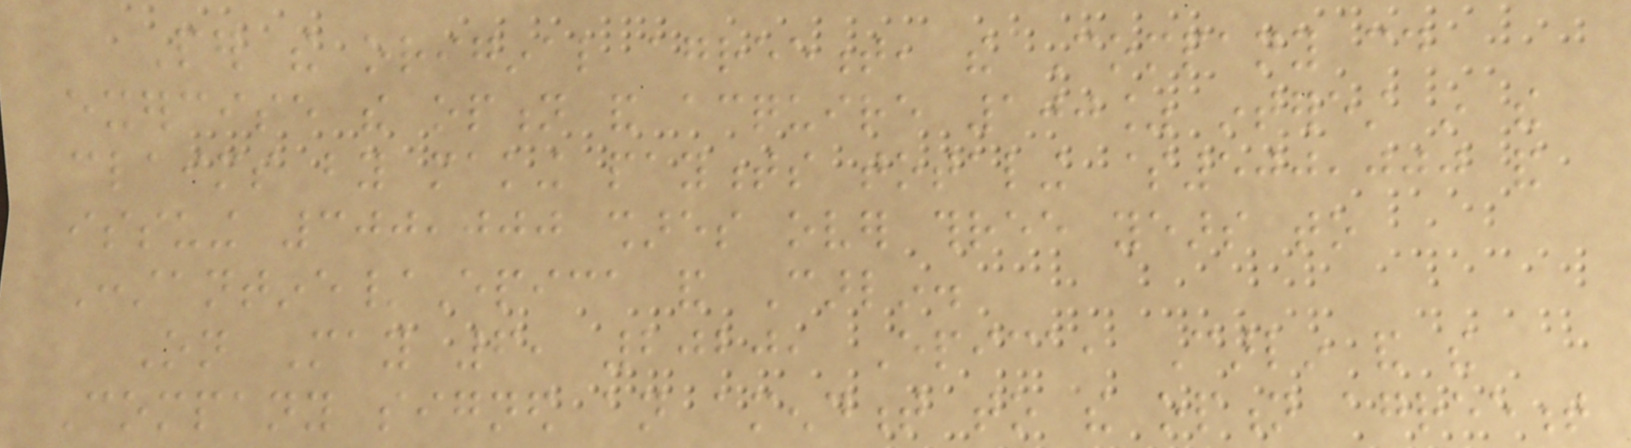Per the original agreement, the Company could
exercise the option and acquire 100% interest in the
claims by making payments totaling $500,000 and
issuing 300,000 shares over three years to
Constantine/Epica and Carlin.
On May 6, 2020, Epica, Carlin and the
Company signed an amendment to the option agreement
